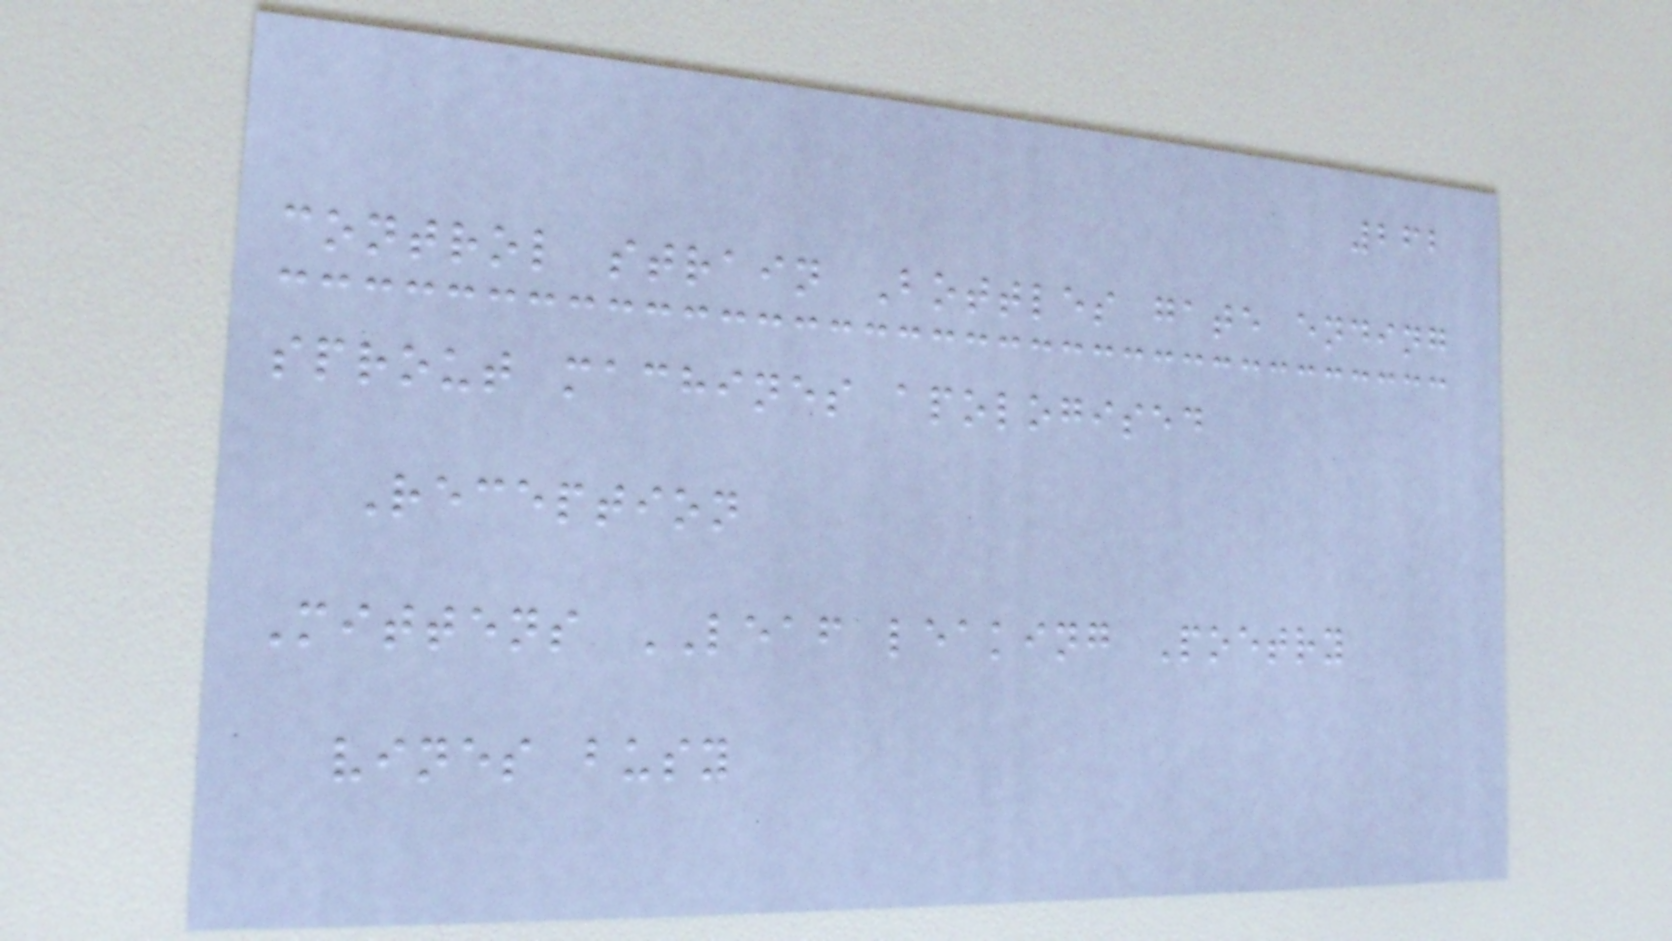262
control strain Bottles gate ending
sprout machines apologised
Reception
Mittens LEAF leaking Poetry
vines busy
